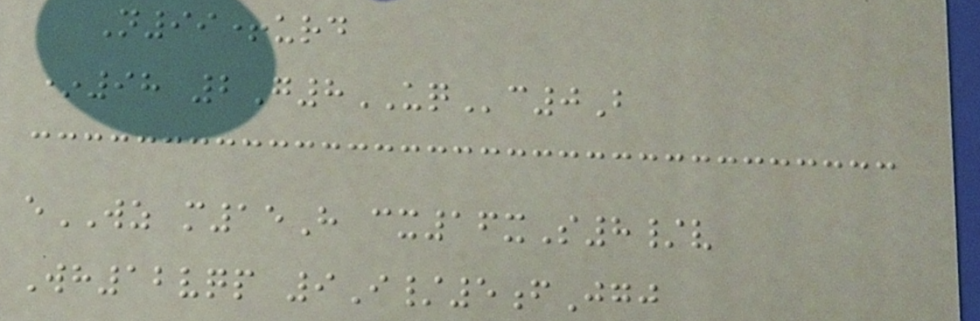N99+urd
*98 2G8UQc0B
eWZ m15H cx16xS8/v
Wh12vqp 9I/5fJgj
